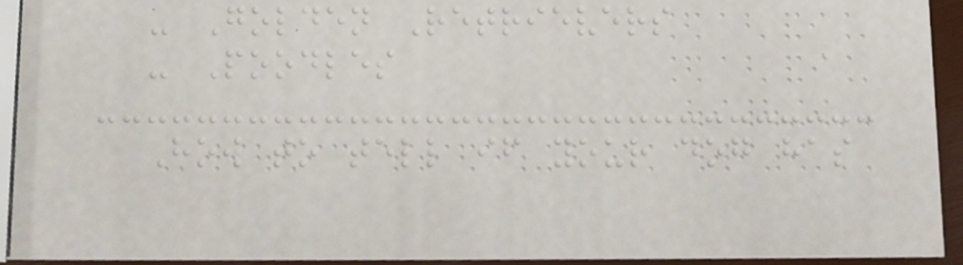- Golden Retrievers
- Poodles
How to tell if your dog has
